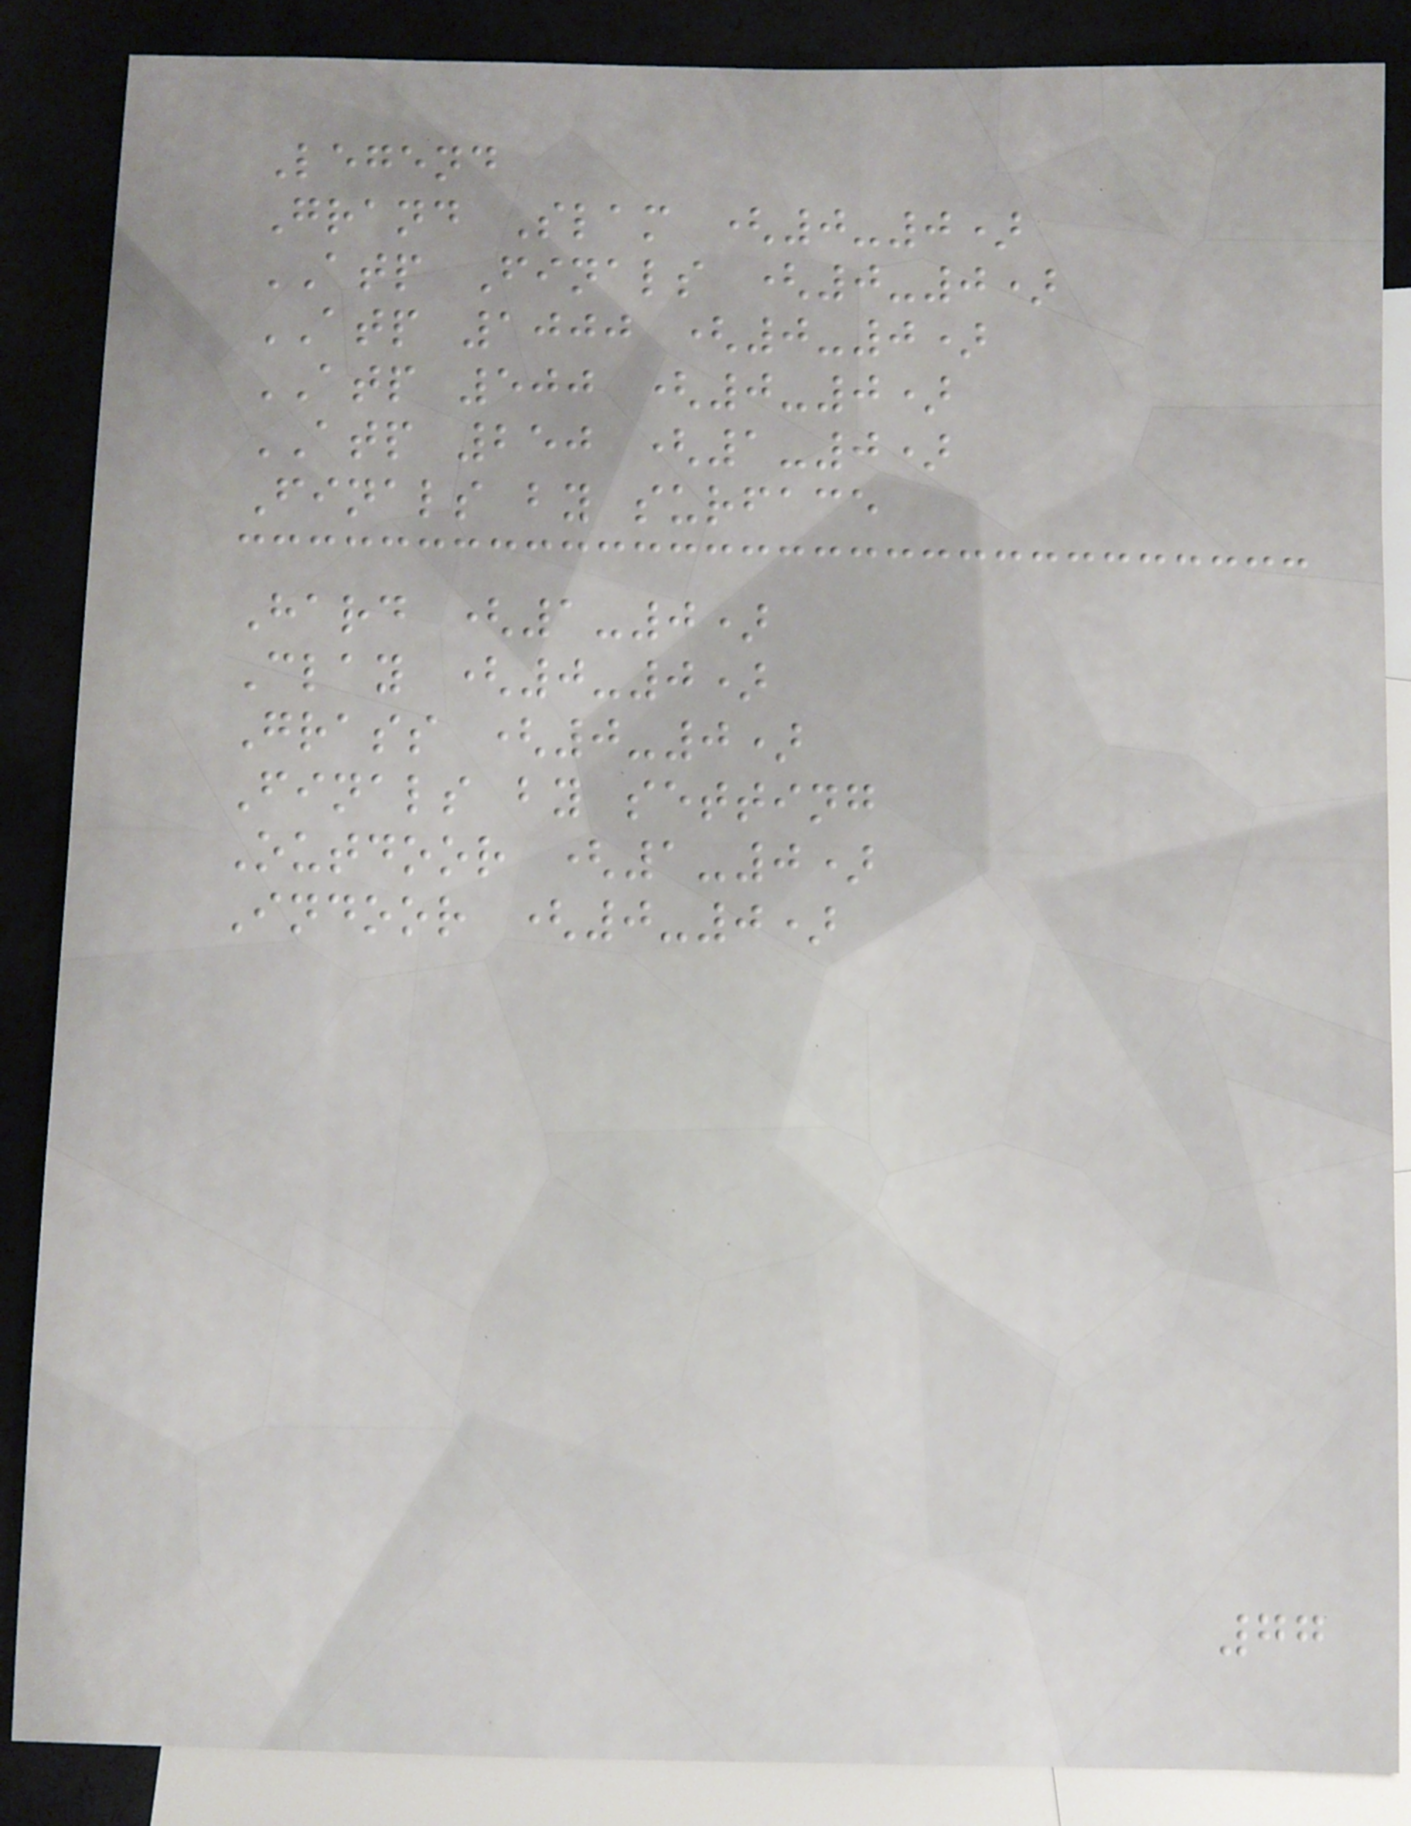Legend
Grand Slam (0-0)
ATP Finals (0-0)
ATP 1000 (0-0)
ATP 500 (0-0)
ATP 250 (1-0)
Finals by surface
Hard (1-0)
Clay (0-0)
Grass (0-0)
Finals by setting
Outdoor (1-0)
Indoor (0-0)
77
